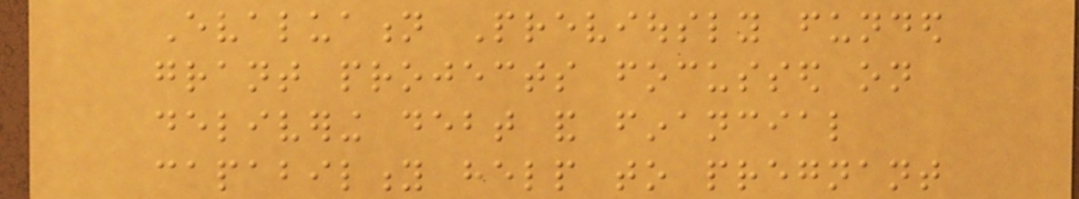Evaluation Previously funded
grant projects focussed on
delivering debt and financial
capability help to pregnant
